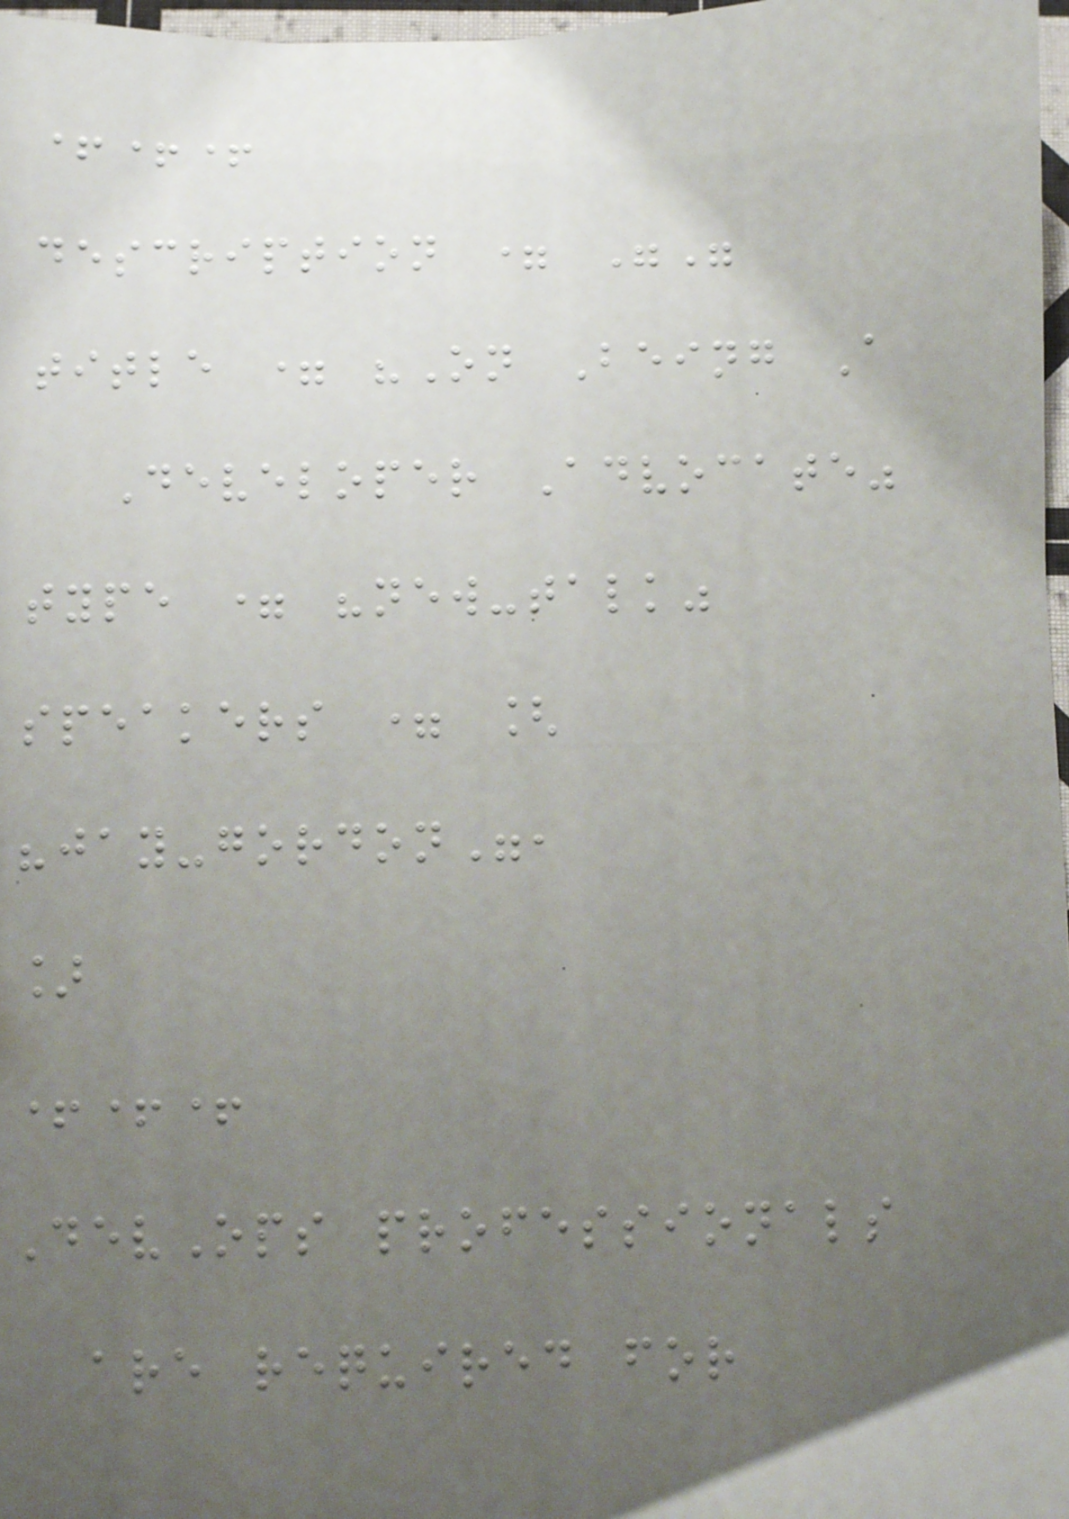+++
description = ""
title = "On Being A
Developer Advocate"
type = "new-talk"
speakers = [
"jay-gordon",
]
+++
DevOps professionals
are required for
